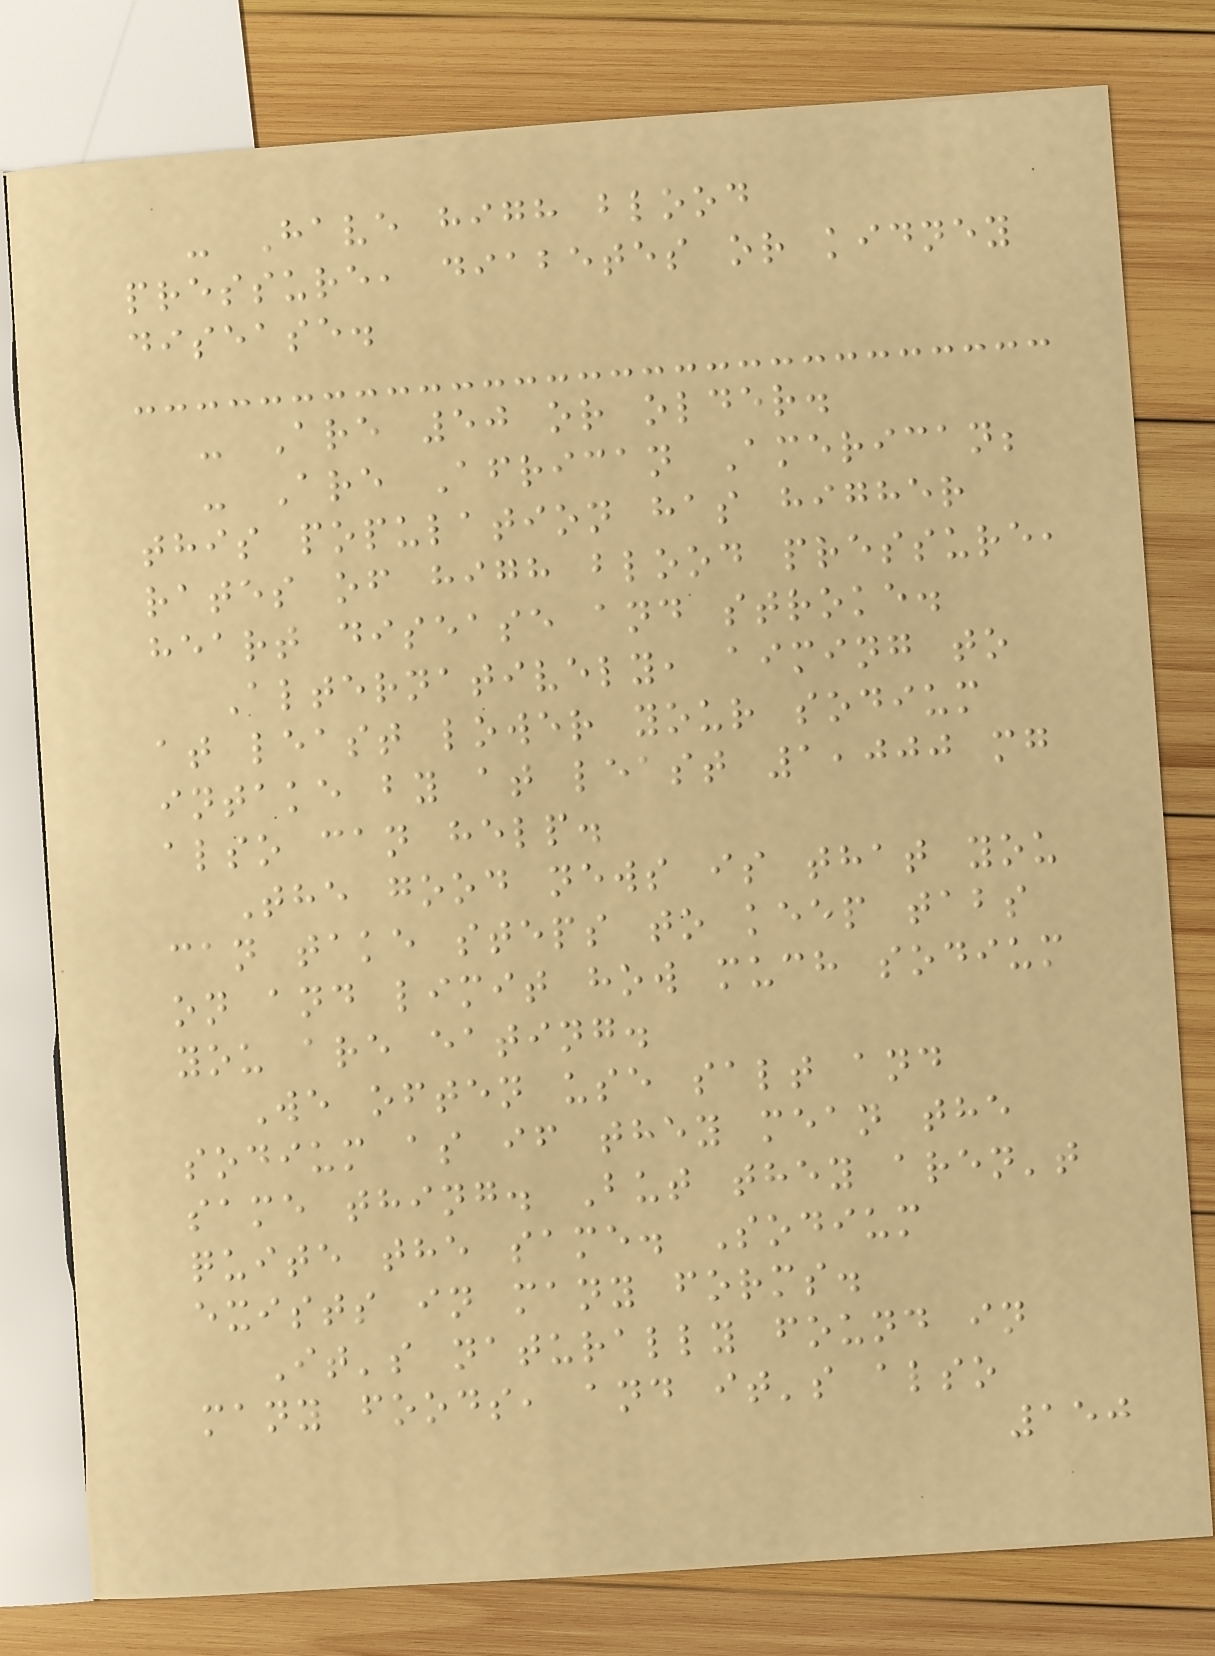- Have high blood
pressure, diabetes or kidney
disease.
- Are 50 or older.
- Are African American;
this population has higher
rates of high blood pressure,
heart disease and stroke.
Alternatively, aiming to
at least lower your sodium
intake by at least 1,000 mg
also can help.
The good news is that you
can take steps to keep tabs
on and limit how much sodium
you are eating.
We often use salt and
sodium as if they mean the
same thing. But they aren't
quite the same. Sodium
exists in many forms.
It's naturally found in
many foods, and it's also
150
